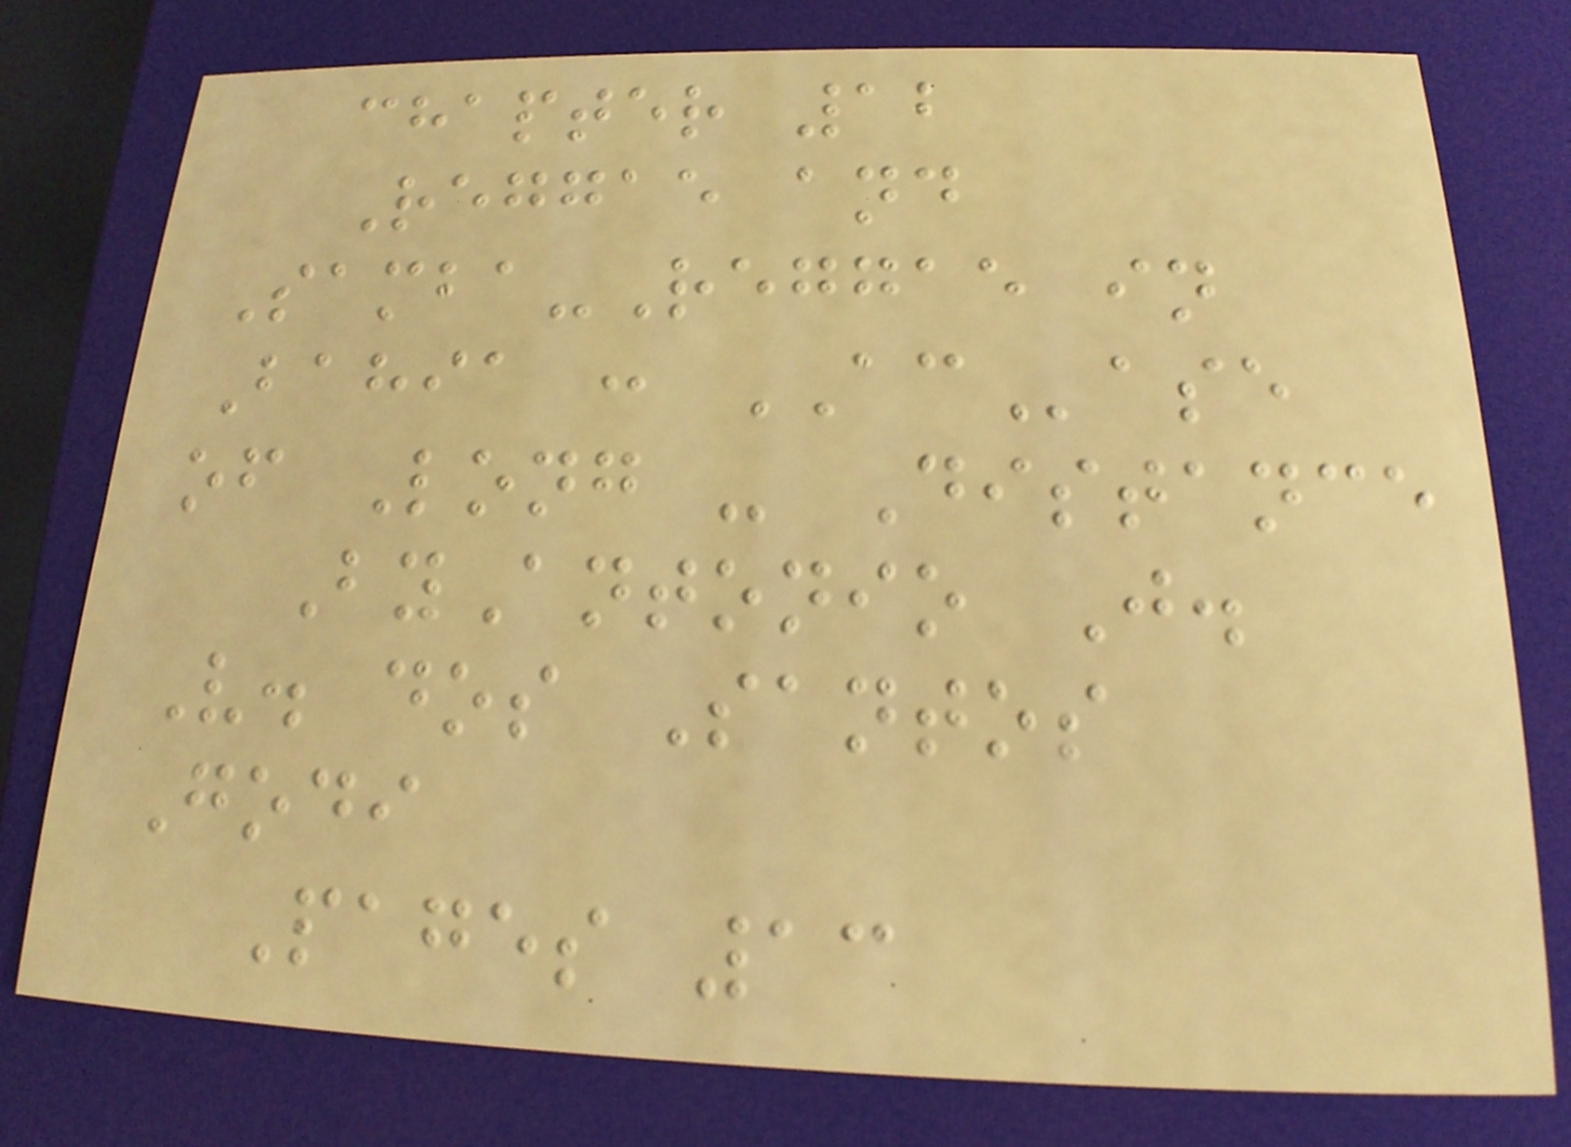chapter 12
Reggae and
Samba-Reggae in
Bahia : ACase
of Long - Distance
ByAntonio J.
V. dos Santos
Godi
Pages 13
